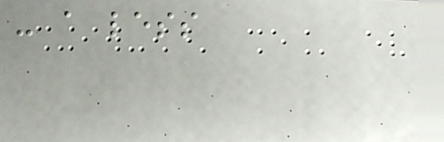- a less
